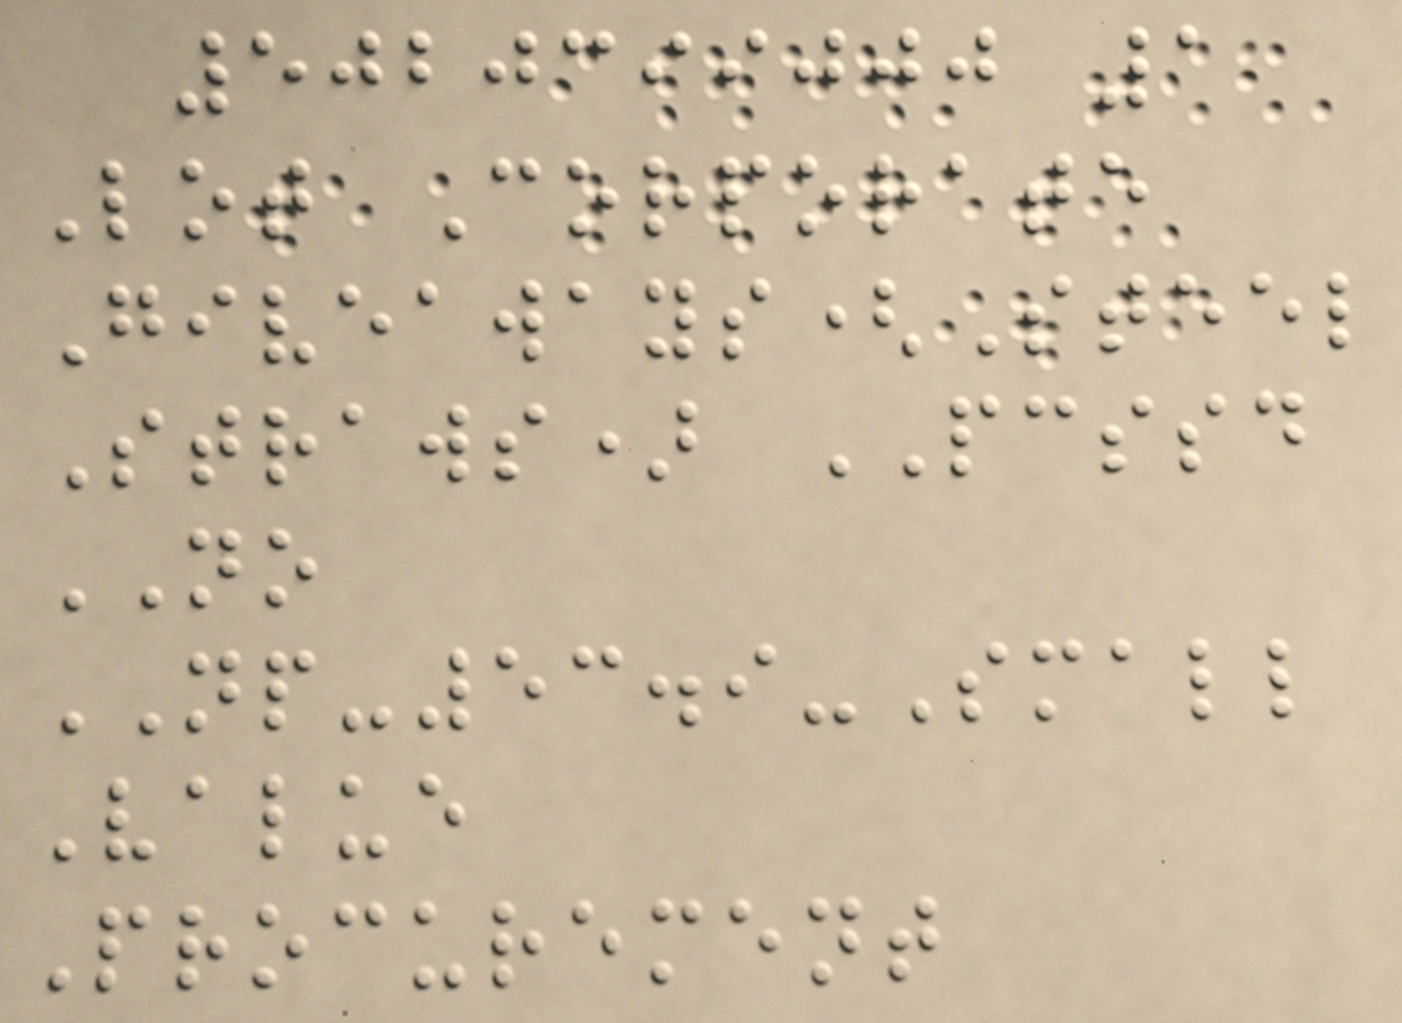5020399000 1
Lot Corporate
Giveaways(Steel
Straws) PCSSD
NO
NP-53.9-Small
Value
Procurement
